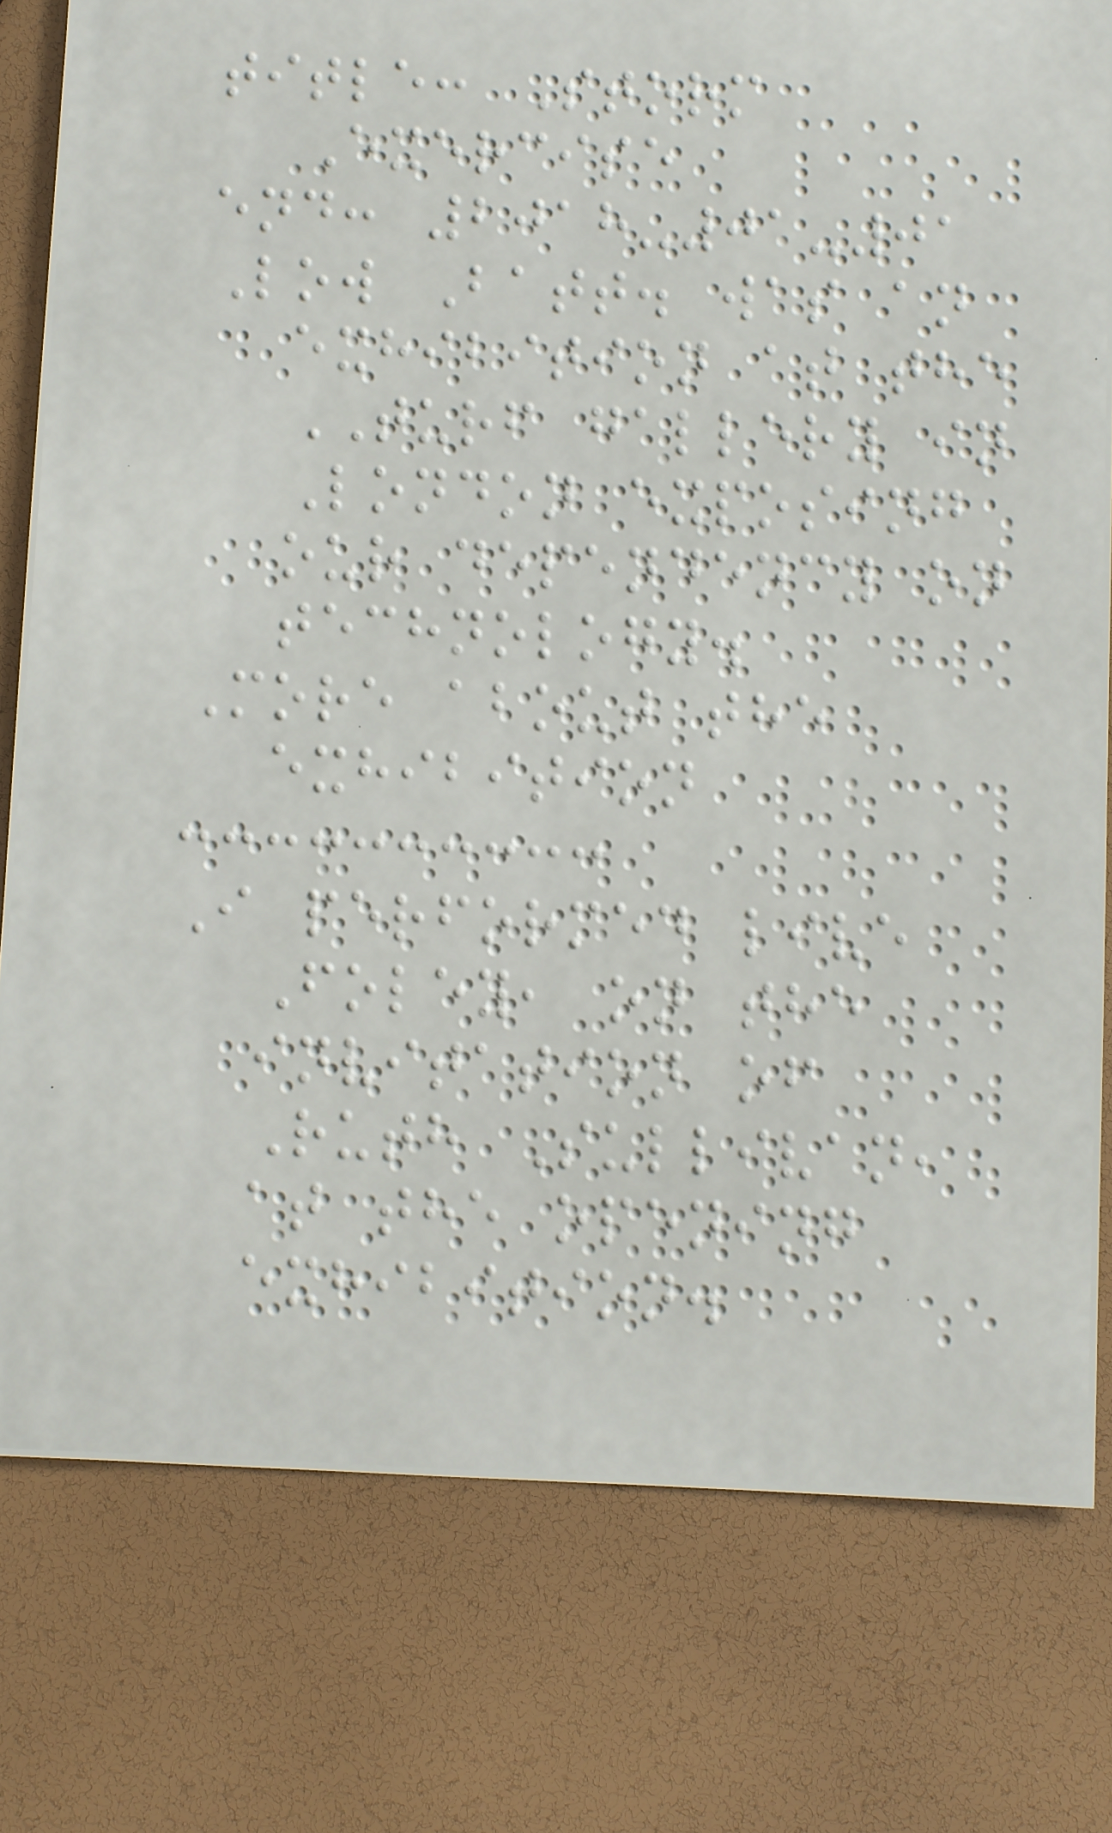title: Storm
Exercise
end: 2018-01-01
Low Batt. was an
exhibition at the
TURF gallery in
London exposing
our dependency on
technology.
More about the
exhibition
I performed live
Foley, on the
invitation of
Ruth Sullivan,
at the opening
exhibition.
